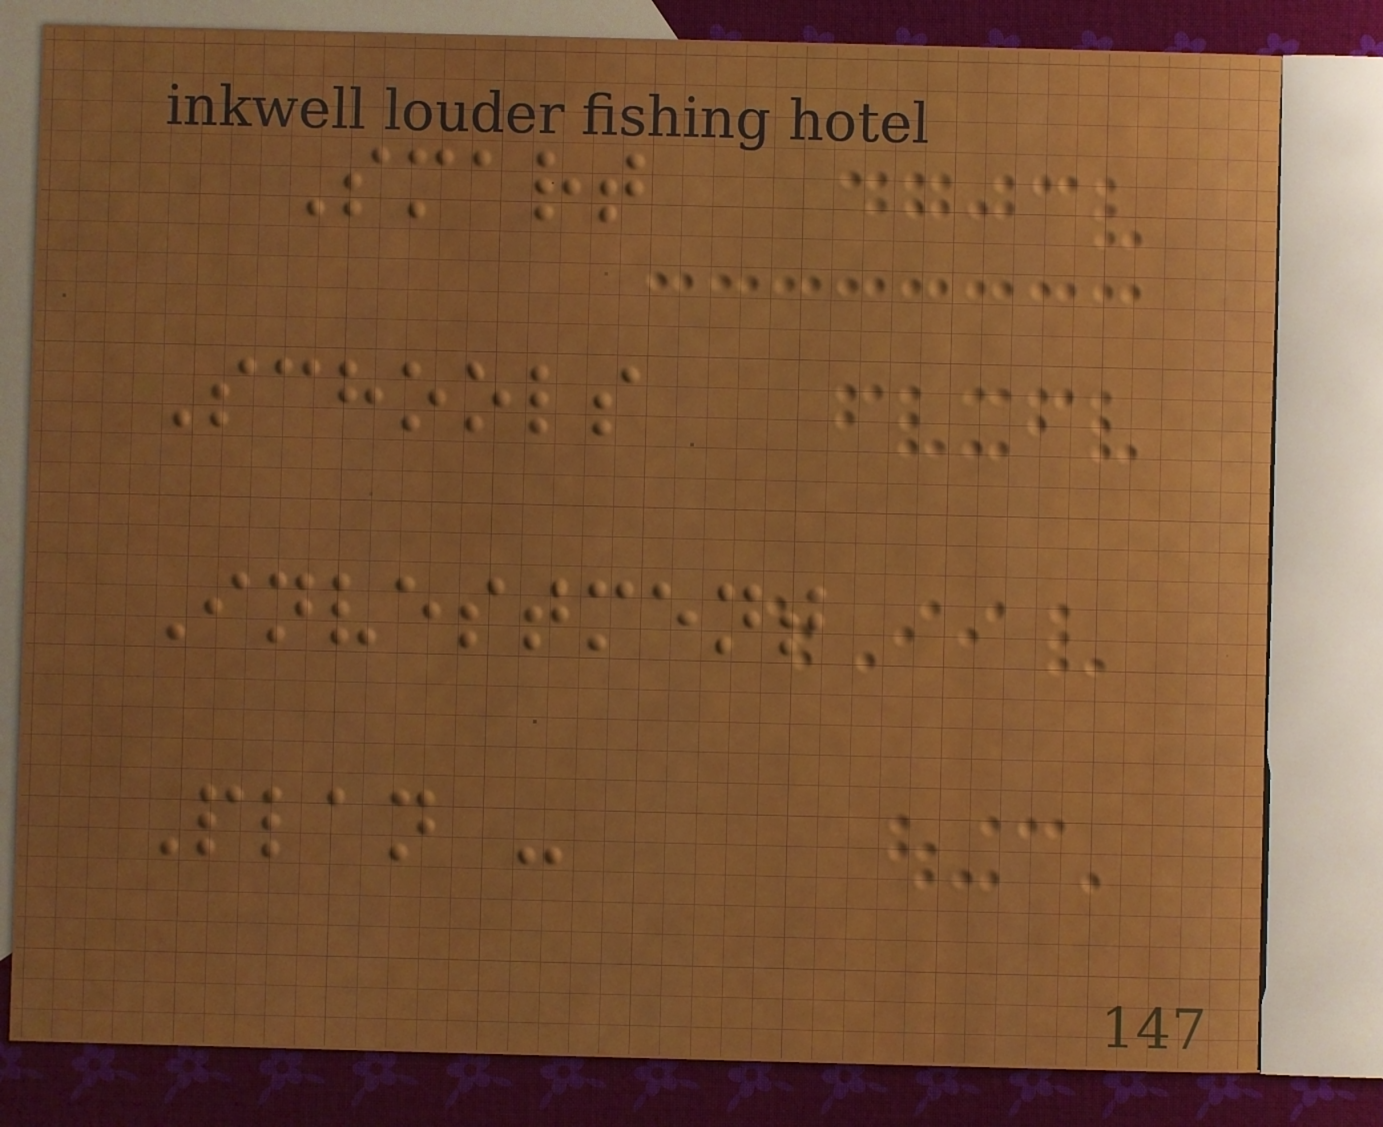Smart
Schools
Investment
Plan -
